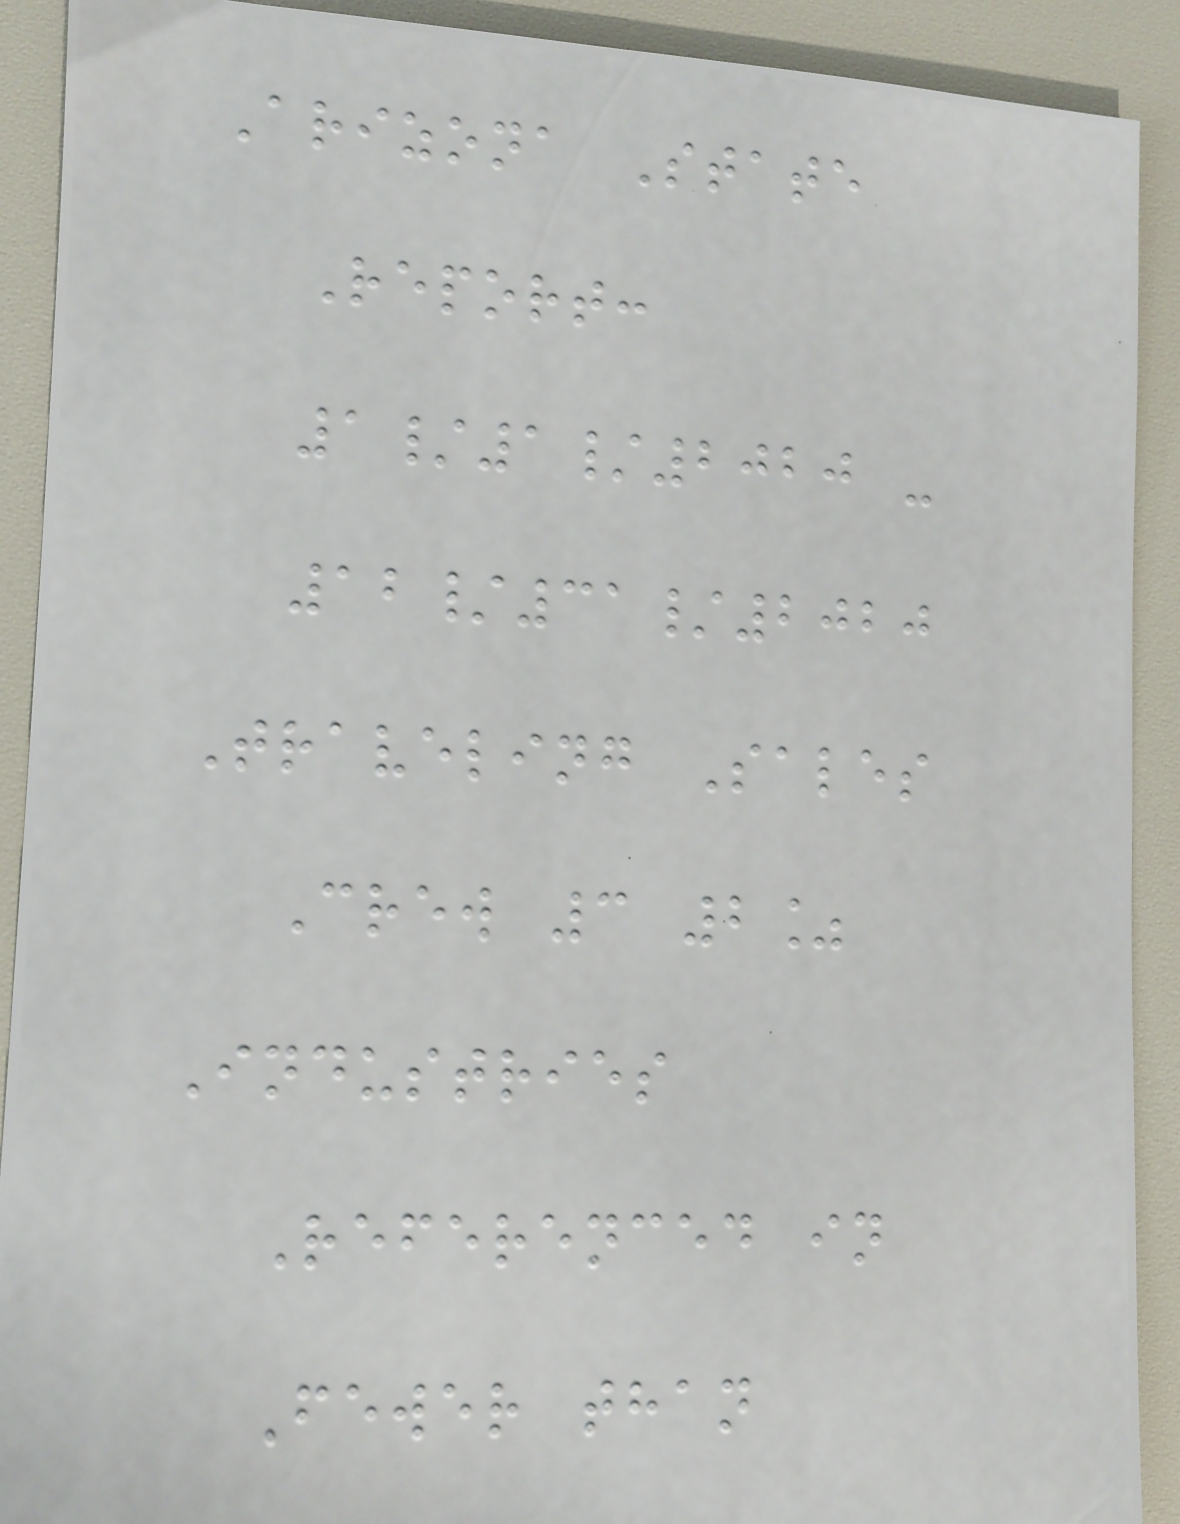Arizona State
Report:
1/1/2020 -
12/31/2020
Traveling Sales
Crew 3 2%
Industries
Referenced in
Fewer than
